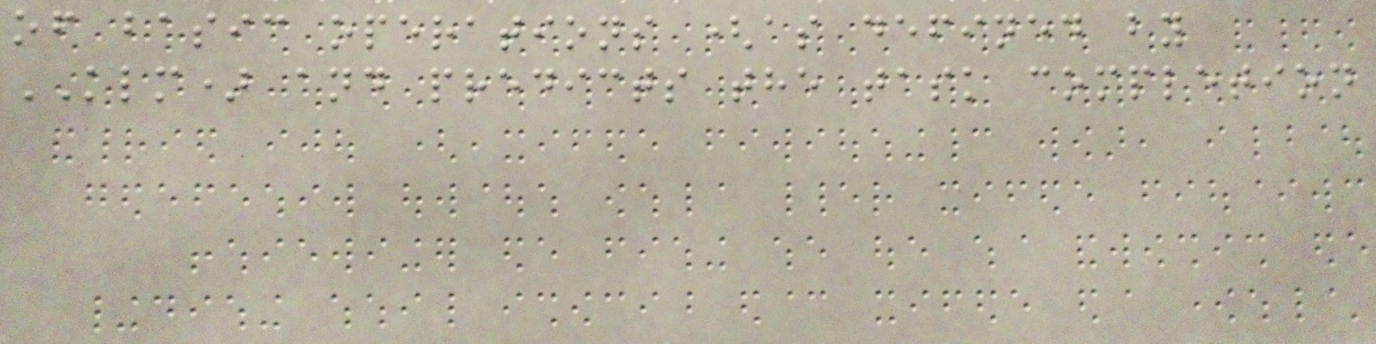of basic operations (as defined by
KLM) and predicts the task completion
